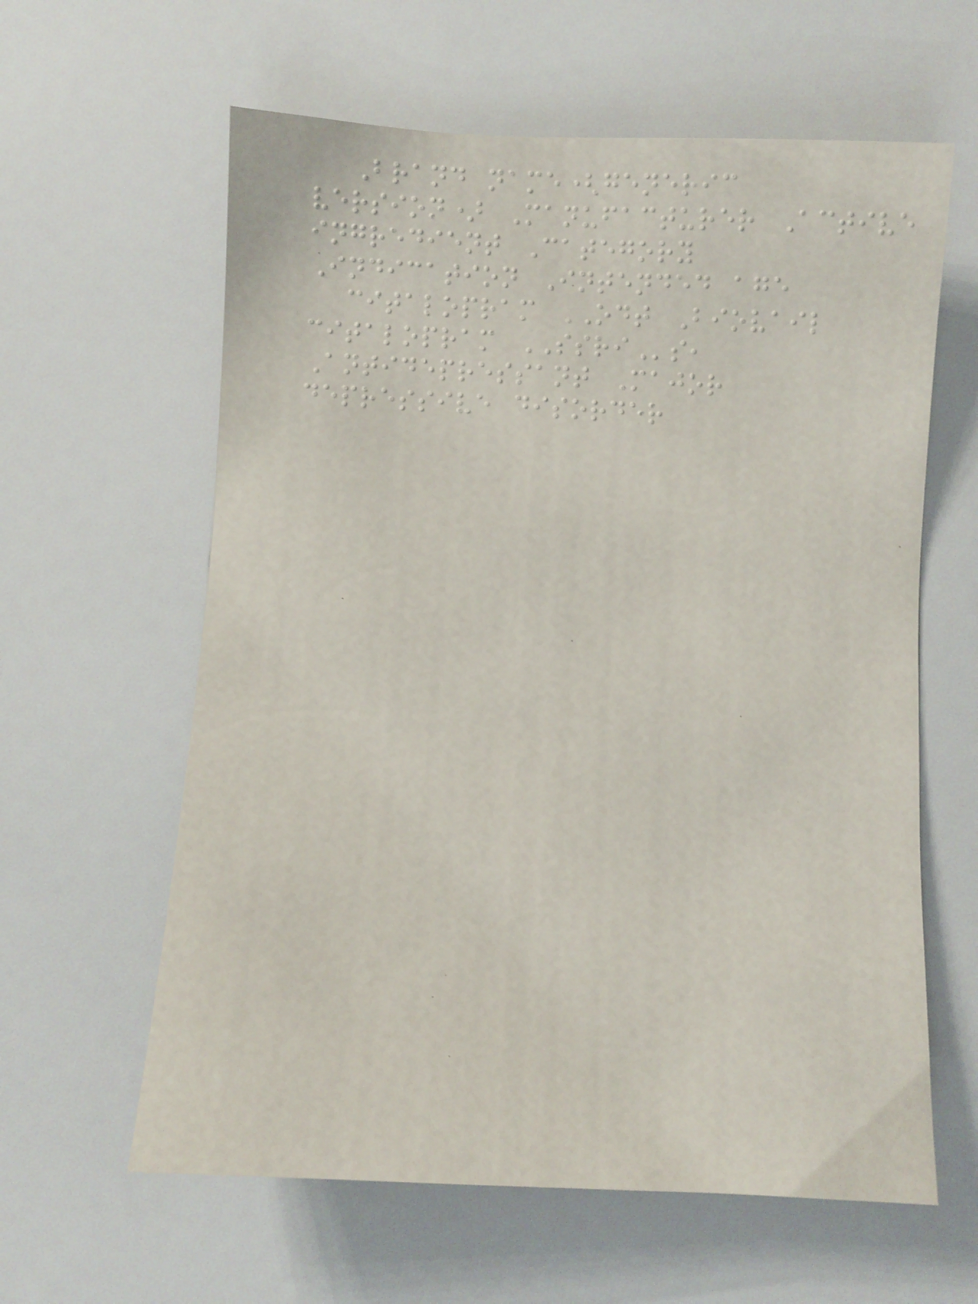Brand name(generic
version) Manufacturer Active
ingredient Category
Indication Intended age
citalopram ODT Biovail
citalopram SSRIs,
Antidepressant Major
depressive disorder
